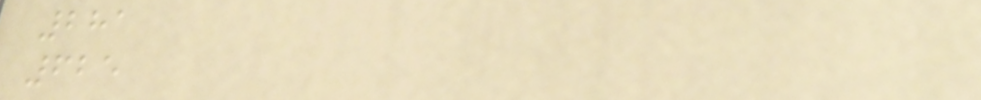281
625
